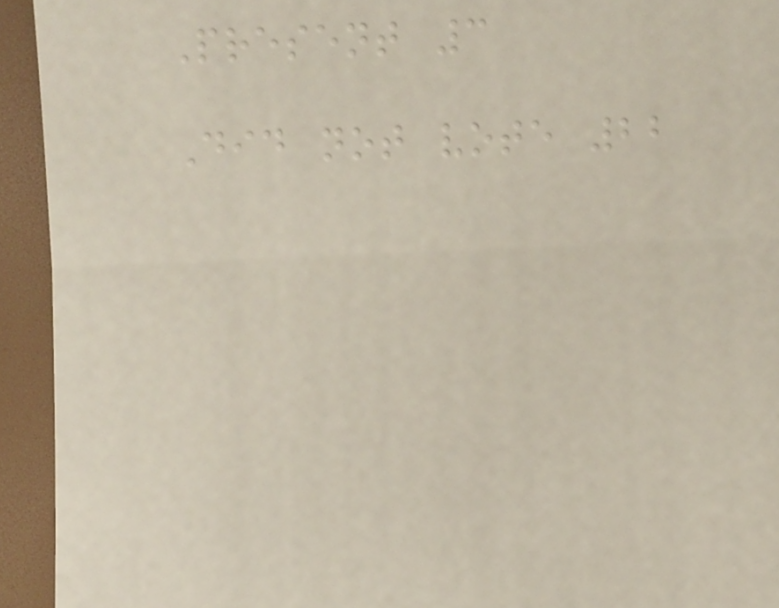Present 3
Did not vote 22
